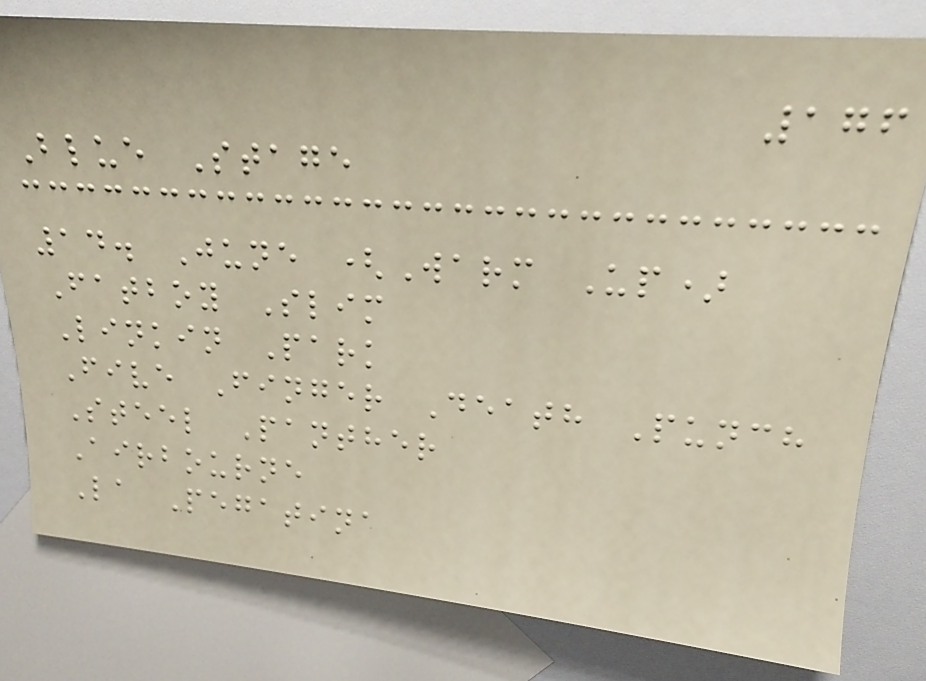176
Blue Stage
14. June (Warm Up)
Fatboy Slim
Linkin Park
Five Finger Death Punch
Steel Panther
Airbourne
La Pegatina
